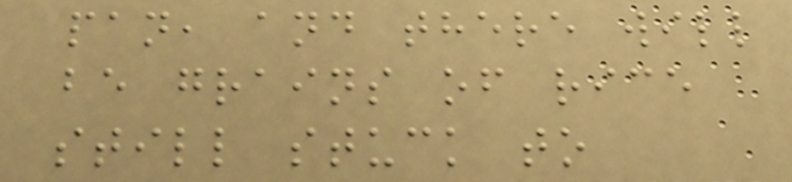pan, and there will
be grains of rice
still stuck to
